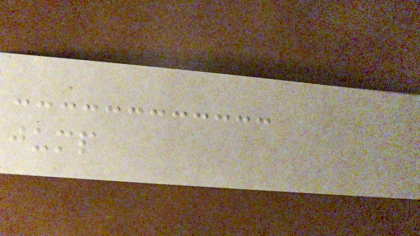jump
